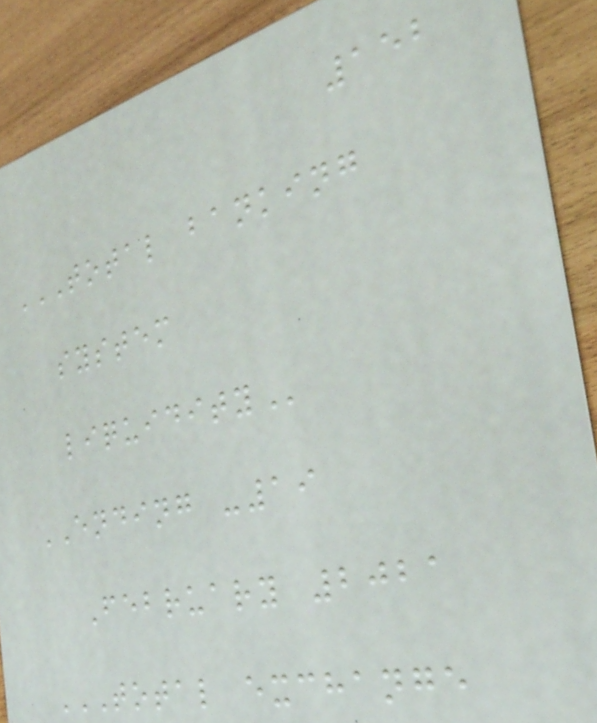152
TOTAL BANKING
SYSTEM
LIQUIDITY
ENDING -19
February 2021
TOTAL EXCHANGE
